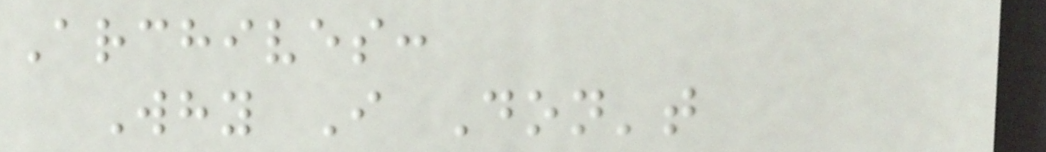Archives:
Why I Don't
